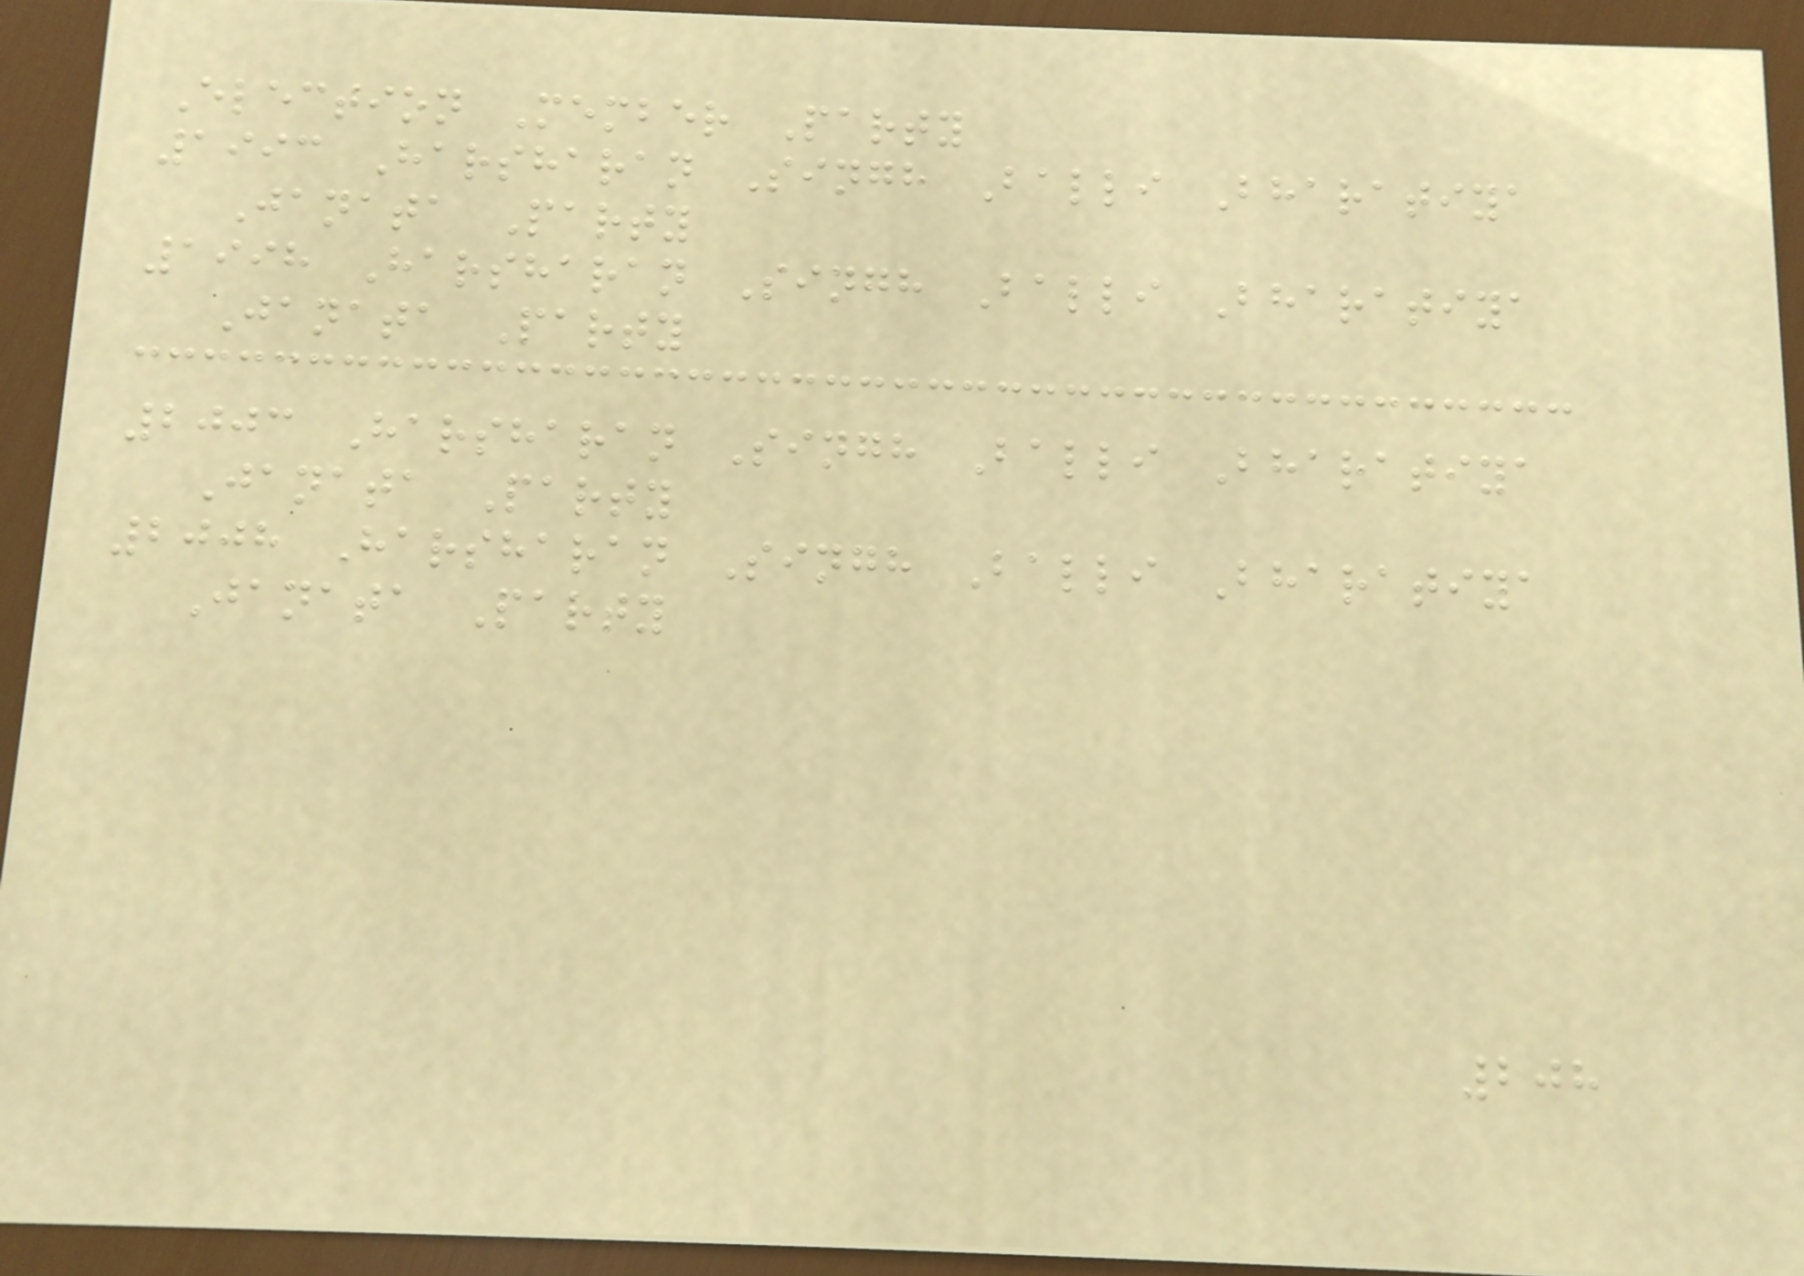Election Member Party
1993 Harsharan Singh Balli Bharatiya
Janata Party
1998 Harsharan Singh Balli Bharatiya
Janata Party
2003 Harsharan Singh Balli Bharatiya
Janata Party
2008 Harsharan Singh Balli Bharatiya
Janata Party
208
